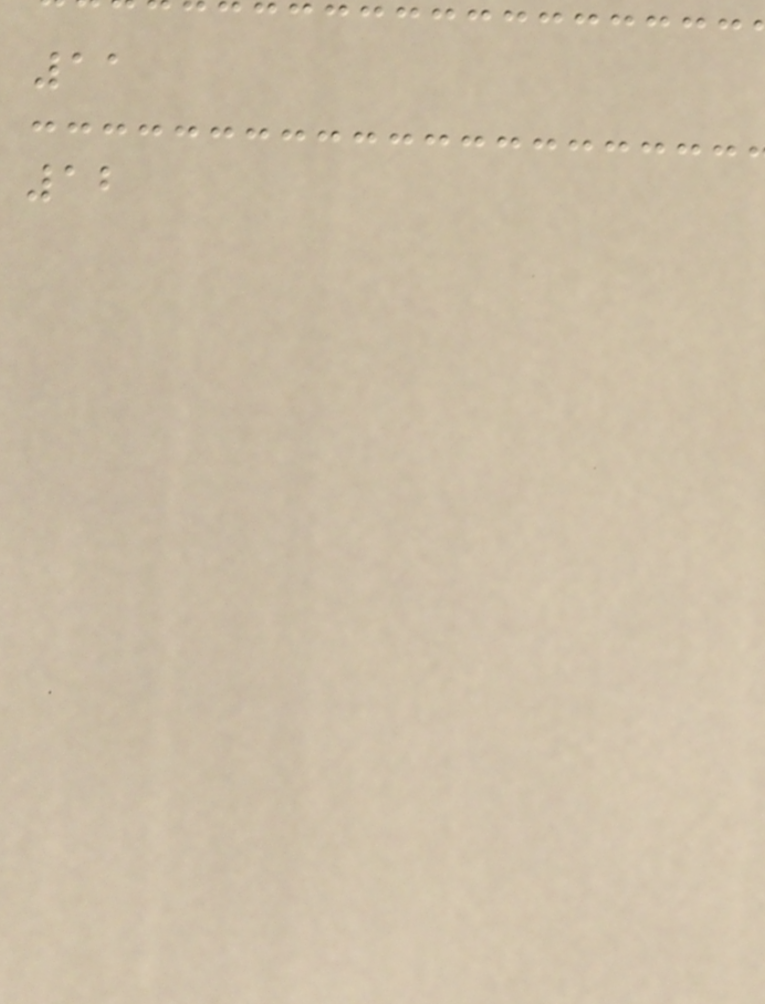11
12
